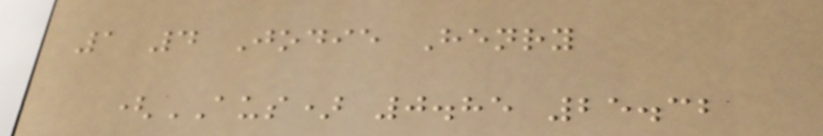1 4 Jodie Henry
(AUS) 0.85 25.32
